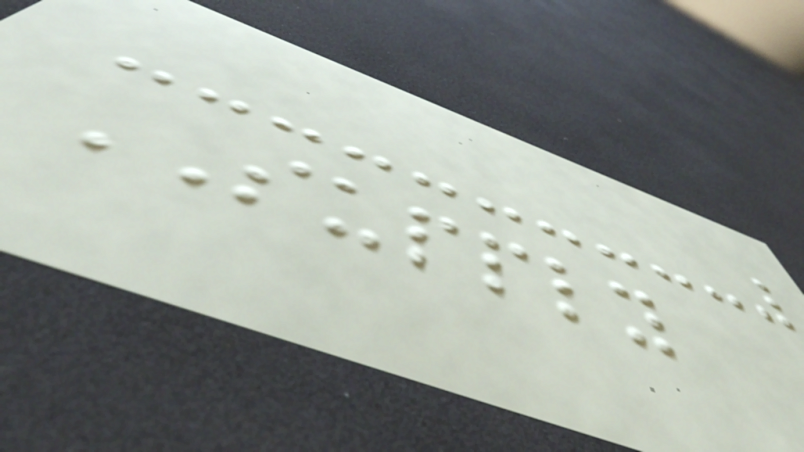SUPPLY
